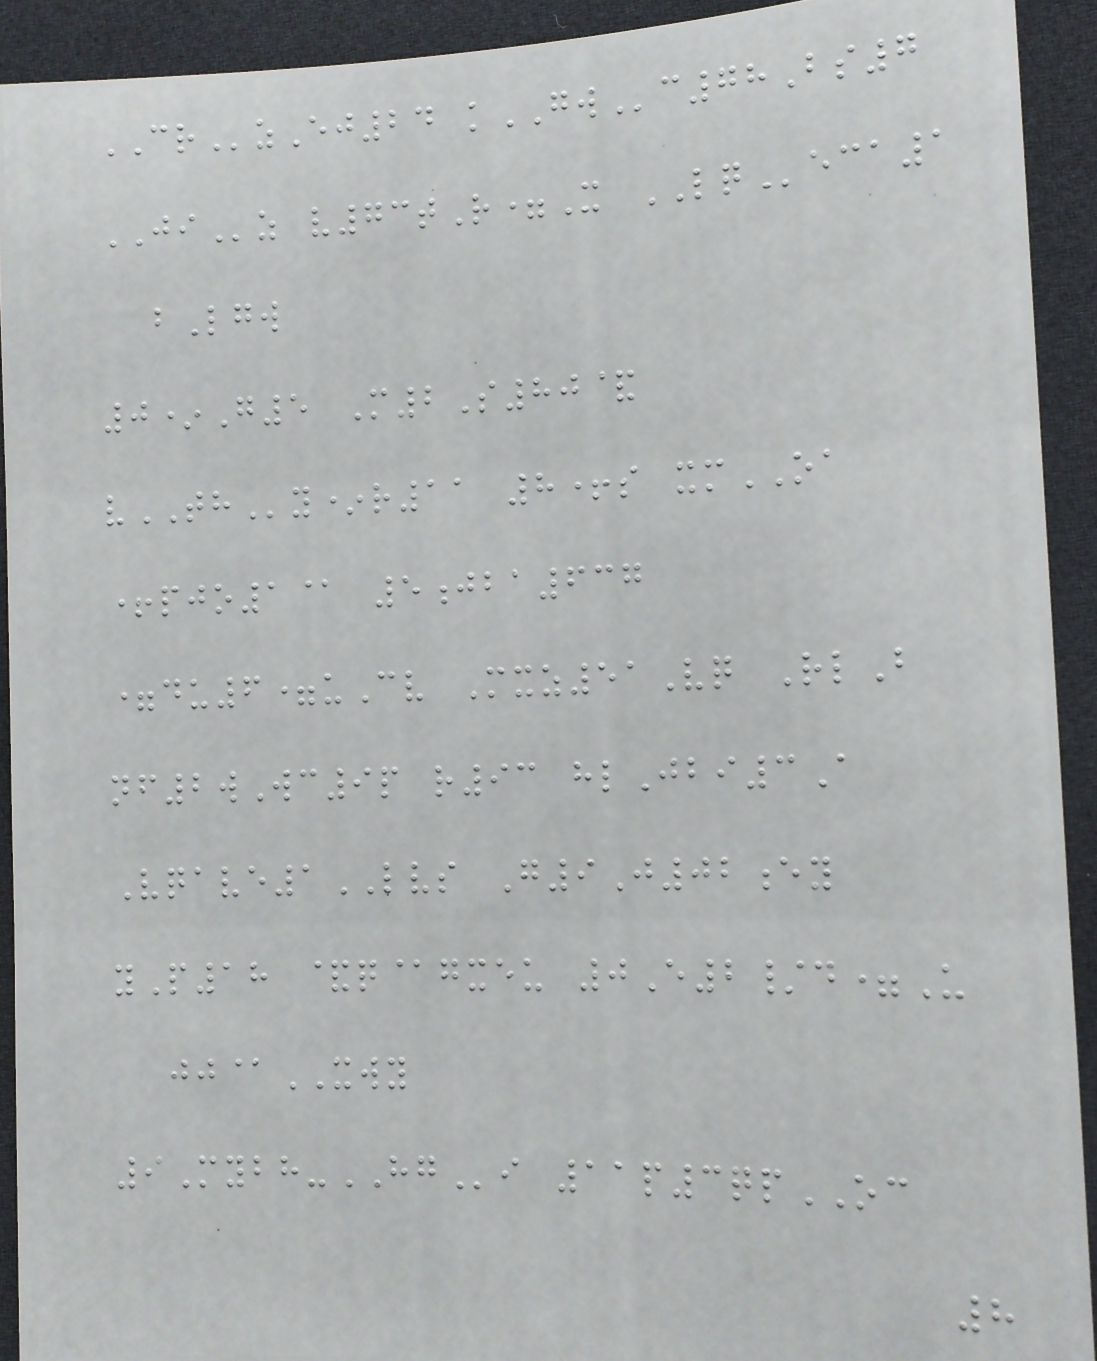CRzEj24 kGWc78Bs7
JIz v73tR=X LQeca1
bLgw
0*G5 M2S80&
vTHy*r11 8+s xmOA
+pjo1@ 5jba637
=du6=uCv Mxz51Vq RlB
nf2wWc9p r93 hlJbi3A
Vqave1LVS G9J02ey
yP18 &q@gxeu 0E2/d=U
jj@XWY
9Mybh-HGi 11p3qpOC
8
